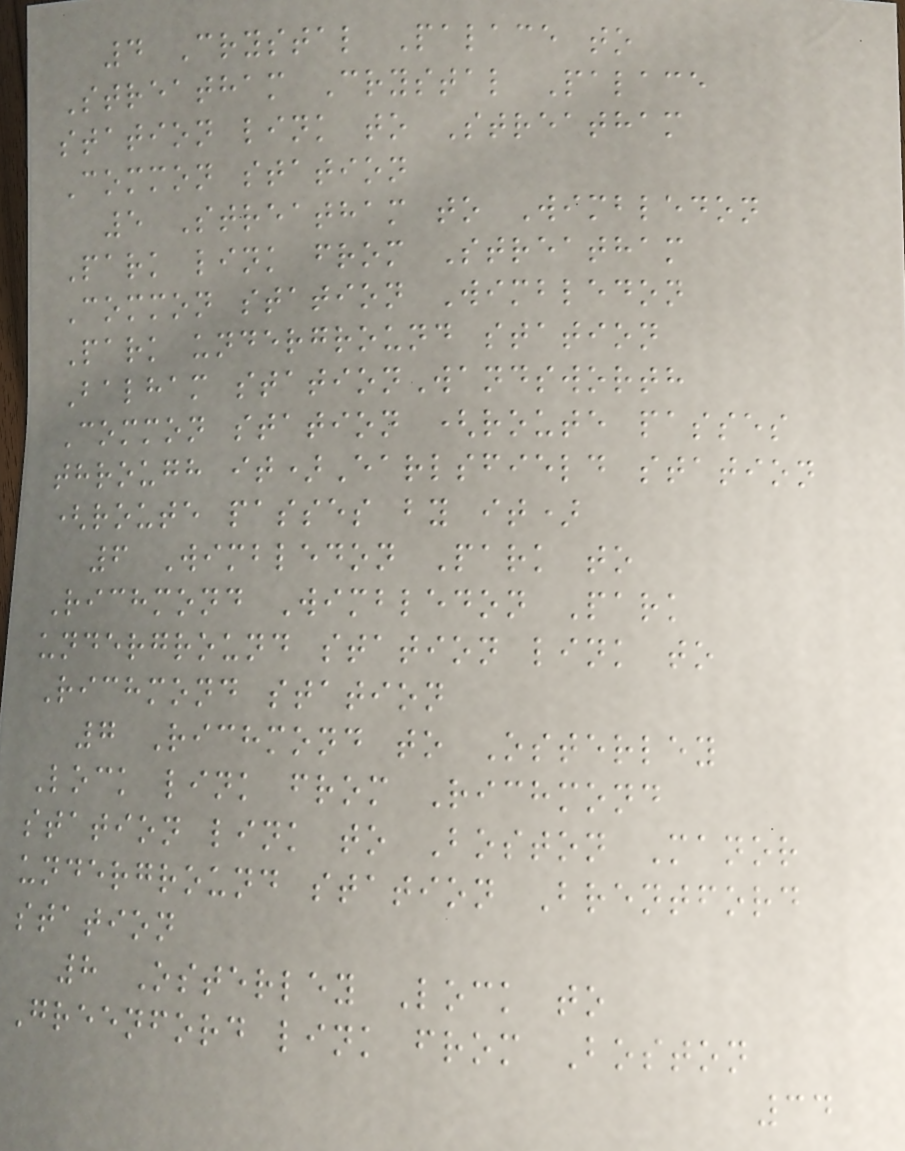4 Crystal Palace to
Streatham Crystal Palace
station link to Streatham
Common station
5 Streatham to Wimbledon
Park link from Streatham
Common station Wimbledon
Park underground station
Balham stationWandsworth
Common station (route passes
through it)Earlsfield station
(route passes by it)
6 Wimbledon Park to
Richmond Wimbledon Park
underground station link to
Richmond station
7 Richmond to Osterley
Lock link from Richmond
station link to Boston Manor
underground station Brentford
station
8 Osterley Lock to
Greenford link from Boston
34
